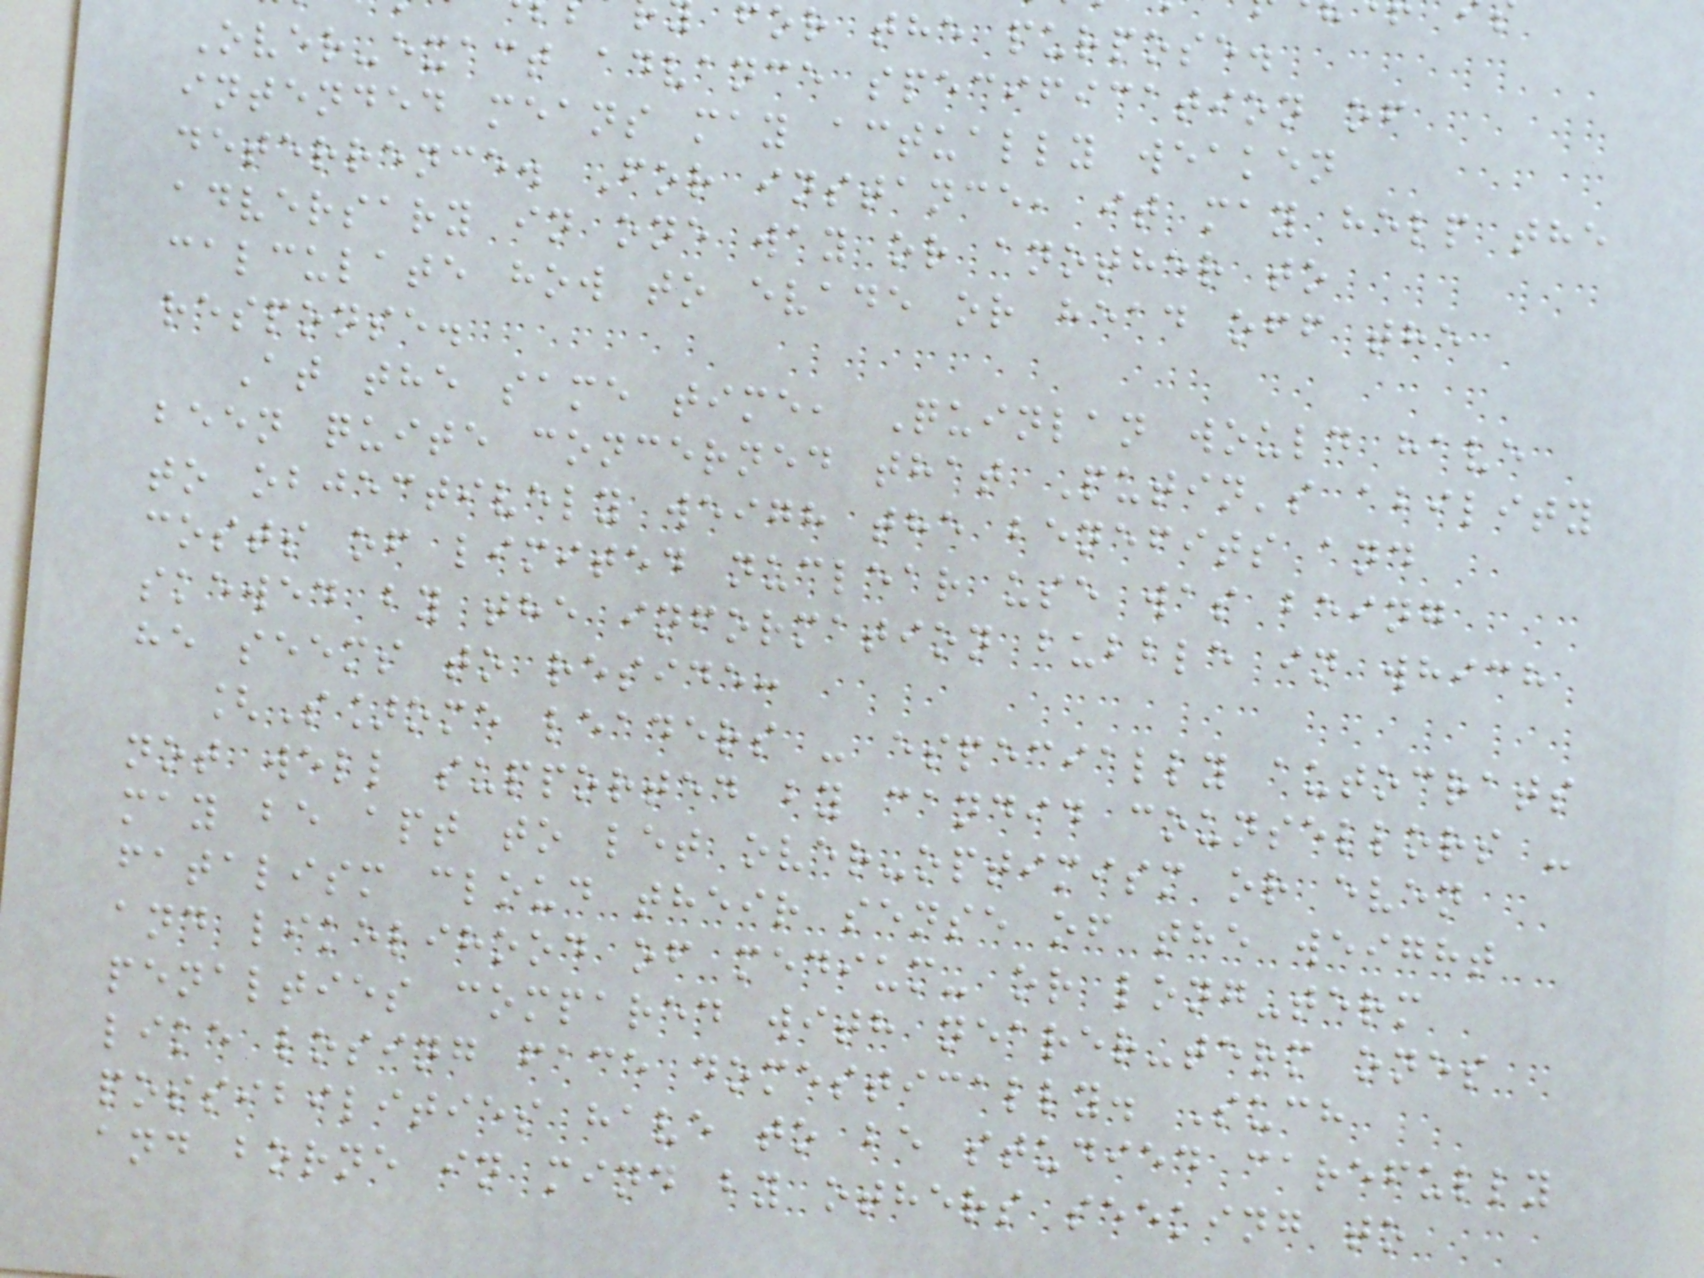for the purpose.
Over-exact advance specification of
intended means may actually weaken
deterrence. For instance, it may help the
adversary in one way or another to
calculate how to evade or head off the
response.
At the same time, Quinlan would have
been quite concerned that Putin's ability
to objectively weigh the benefits and
costs of limited nuclear use was being
skewed by the information bubble in which
he seems to reside:
[S]ome leaders - especially autocrats
not well supported by candid counsellors -
may be apt to let over-optimism or even
fatalism cloud their sense of the weight
and likelihood of medium- or long-term
penalties compared with nearer-term ones
like losing face domestically. Such
possibilities have to be studied carefully
and borne in mind by others seeking to
